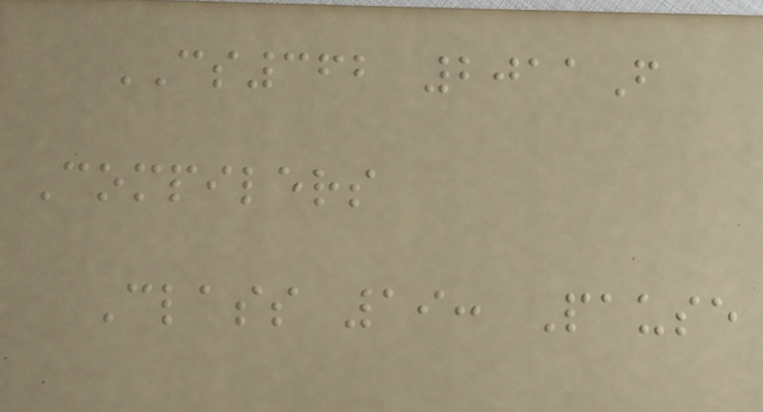CS362 2011F
Compilers
Class 19: Pause
